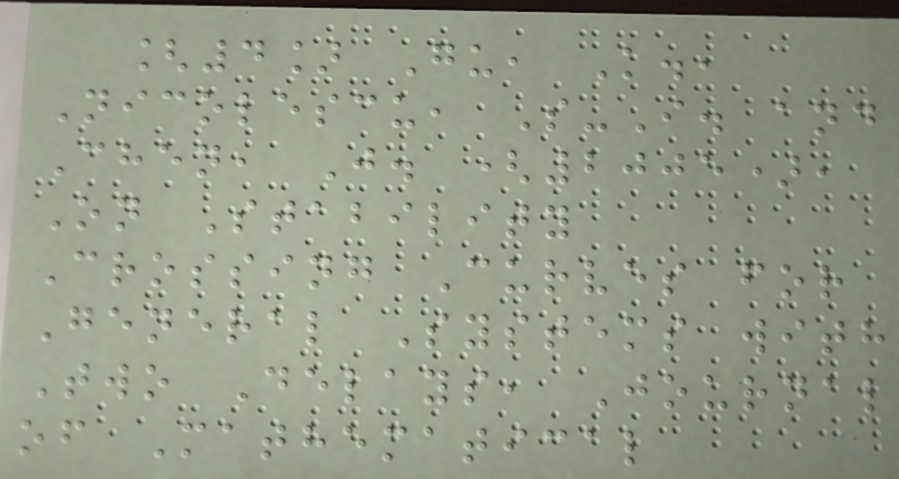[4] Gu, K.,
Nicolescu, S-I. and
Chen, J. (2005),
On Stability
Crossing Curves for
General Systems with
Two Delays, Journal
of Mathematical
